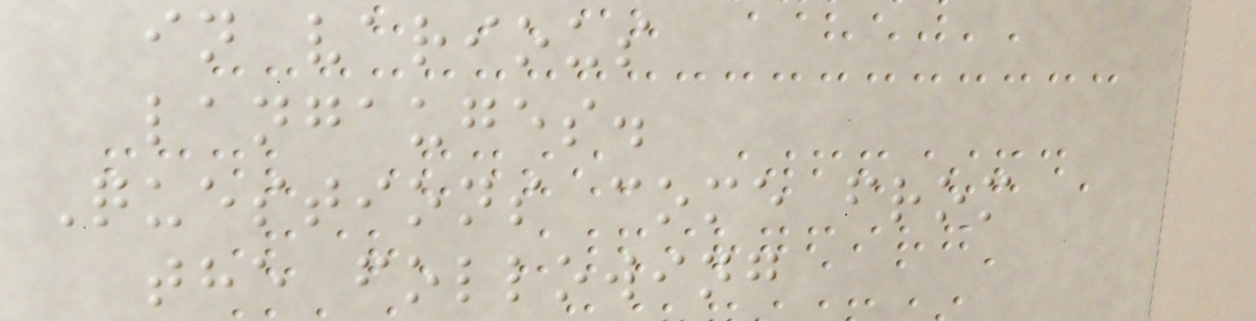in various
langauges.
Questions come from
the following
